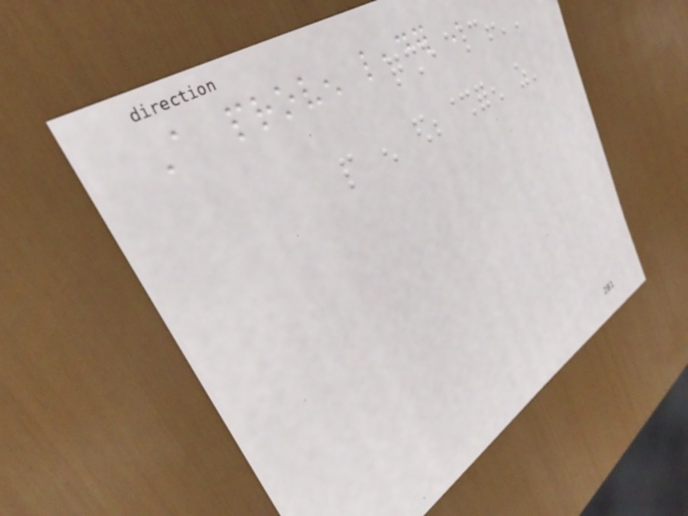A proven leader in
